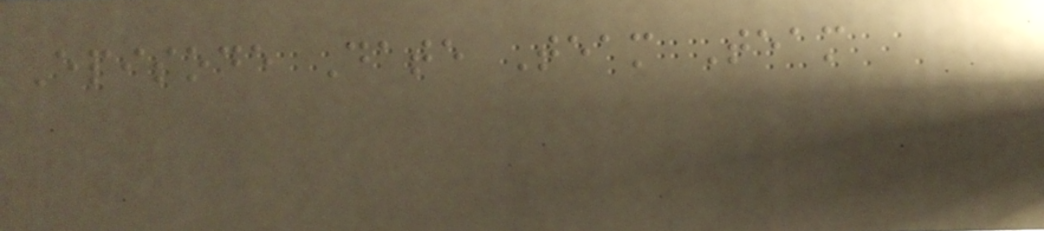Episode Date Team Team
